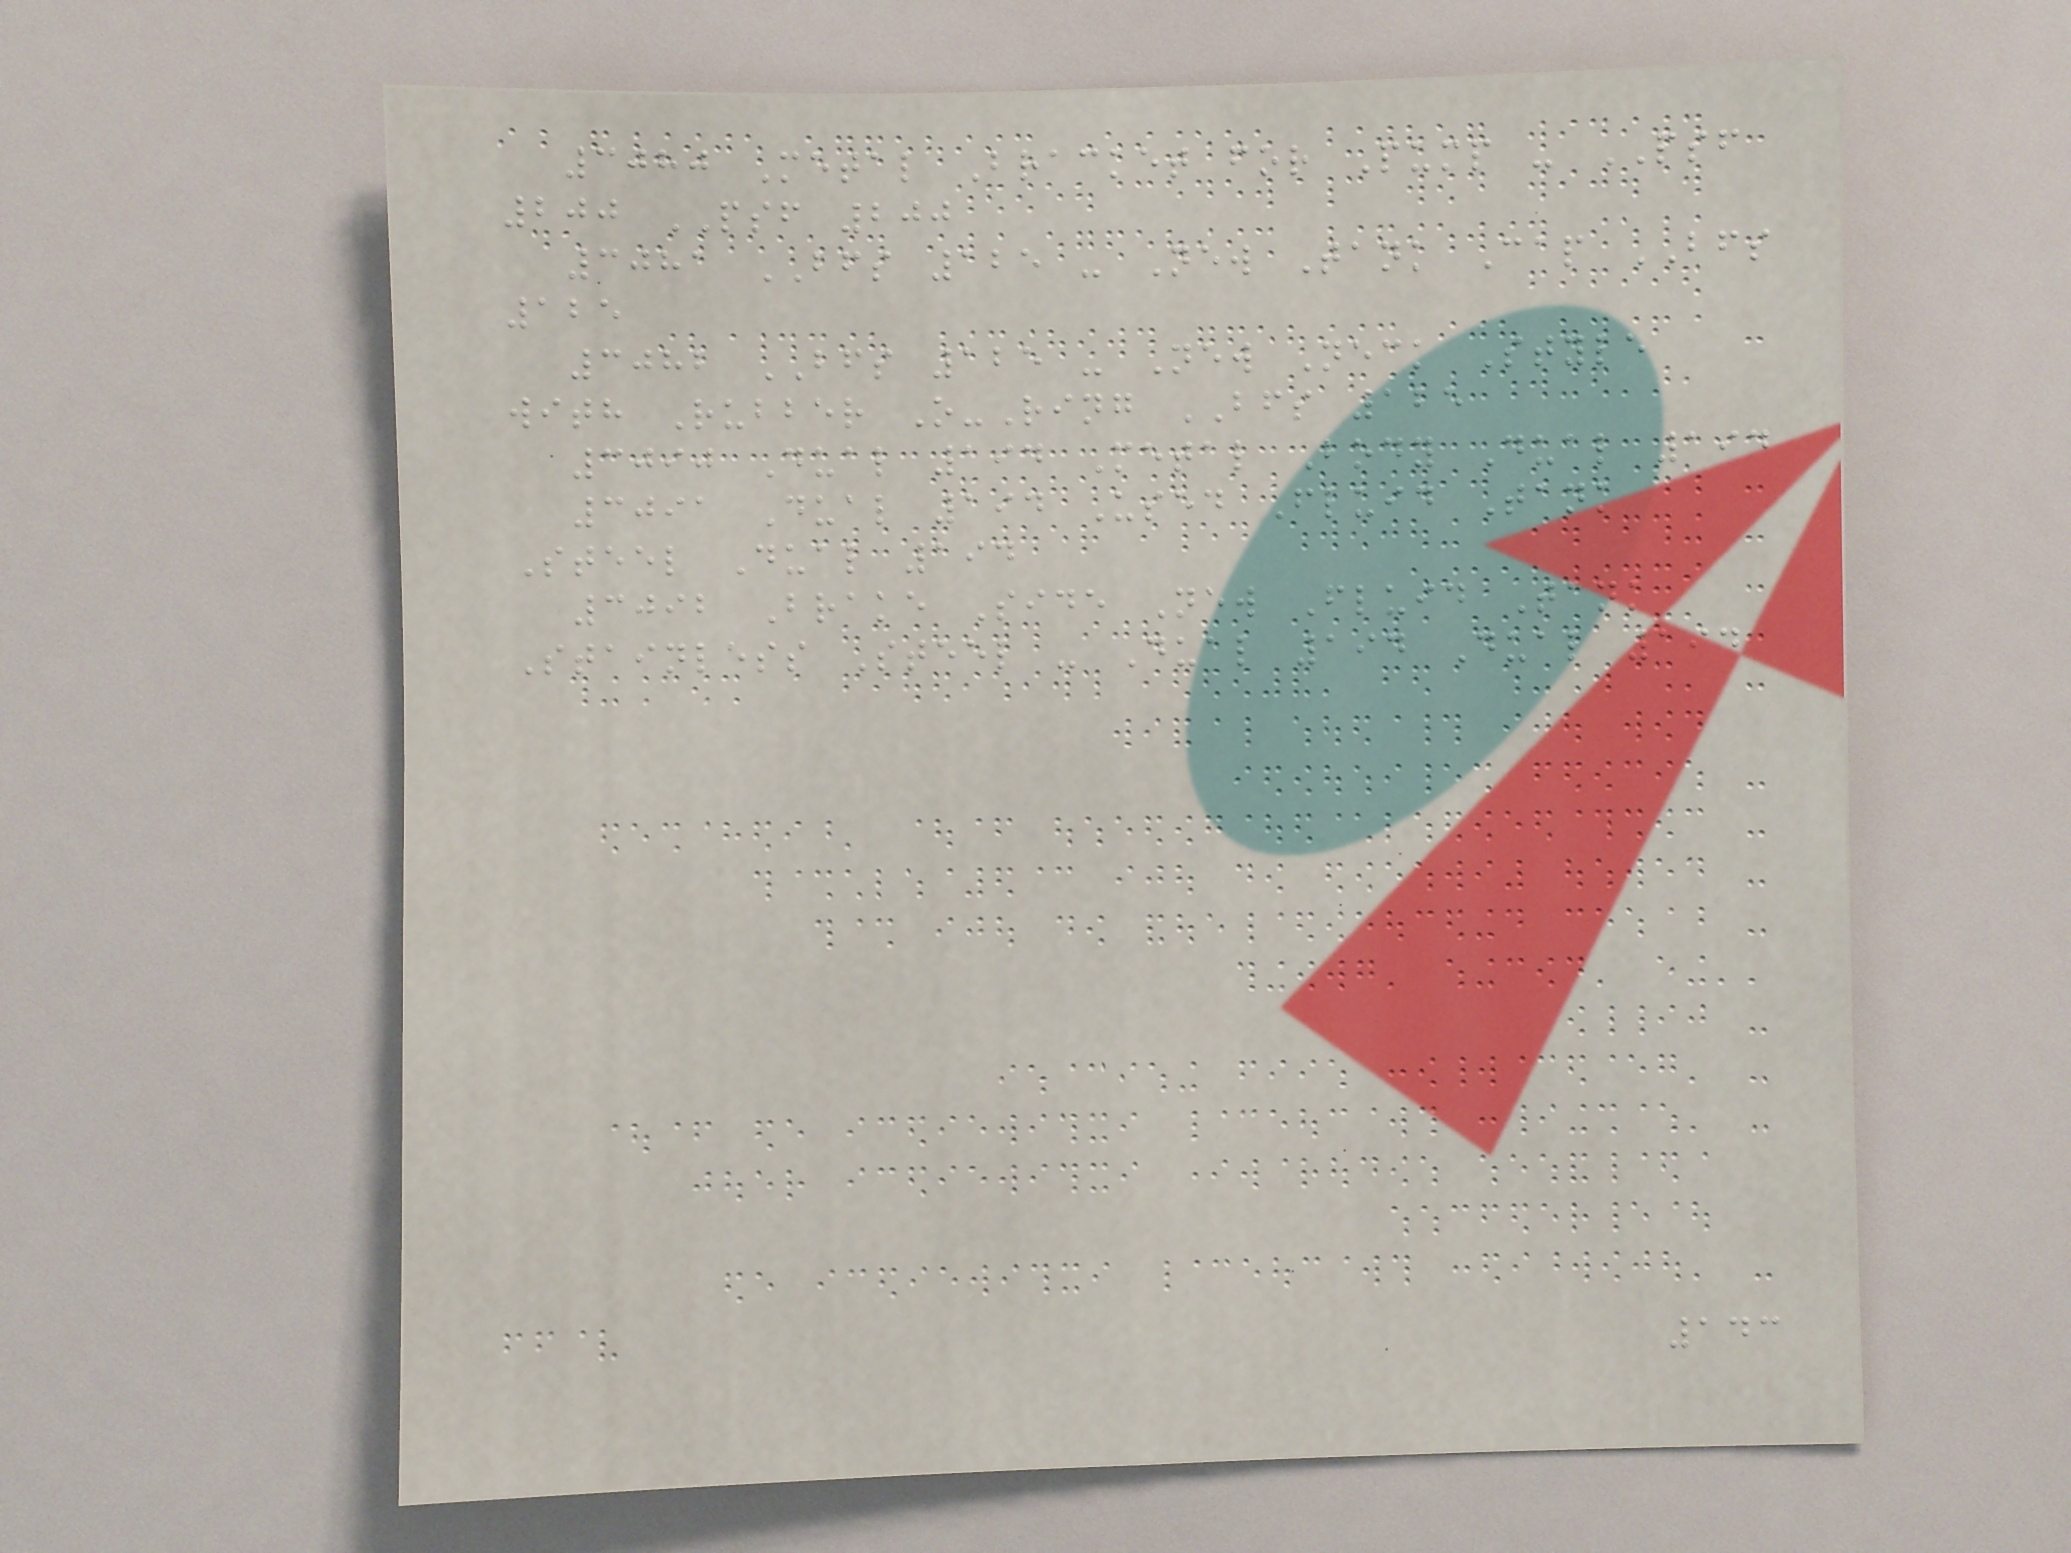3080 Metal Bracket for Pump - PSF
200 PSF 200
3081 BFS 125 - New Tank Cap BFS
125
3082 BFS 125 - New Neck Style
with Rubber O-Ring BFS 125
3090 Dual 194 Metal Body Dual 194
3091 Dual 194 Used Fluid Tank
Steel Dual 194
3092 Brake Side New Fluid Tank
Stainless Steel - Dual 194 Dual 194
143
